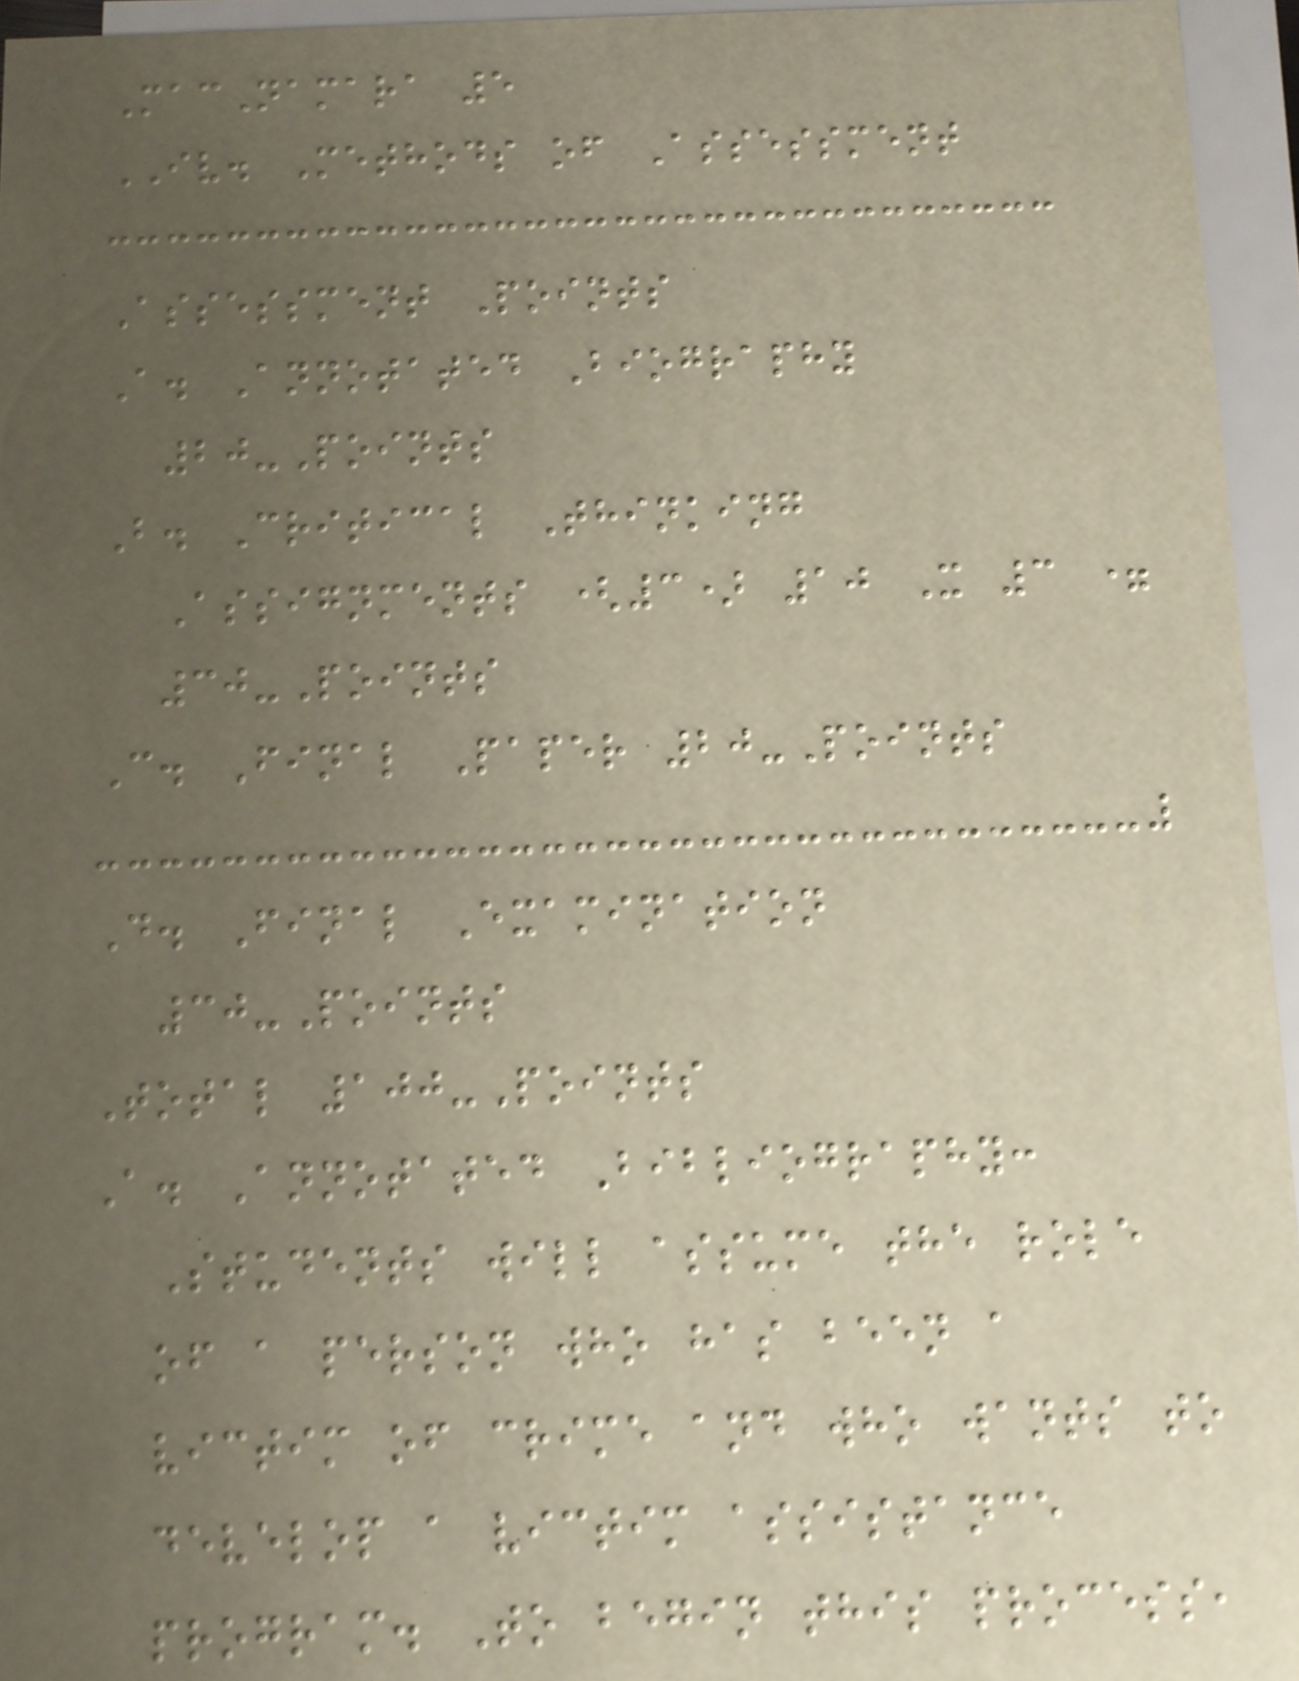MacNamara 5
IV. Methods of Assessment
Assessment Points
A. Annotated Biography
20-Points
B. Critical Thinking
Assignments (3) 10 X 3 =
30-Points
C. Final Paper 20-Points
D. Final Examination
30-Points
Total 100-Points
A. Annotated Bibliography:
Students will assume the role
of a person who has been a
victim of crime and who wants to
develop a victim assistance
program. To begin this process,
